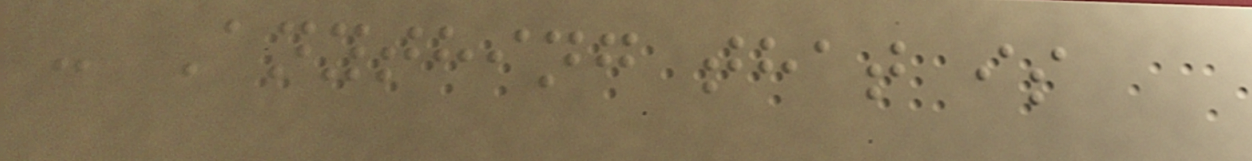- Anything that is
